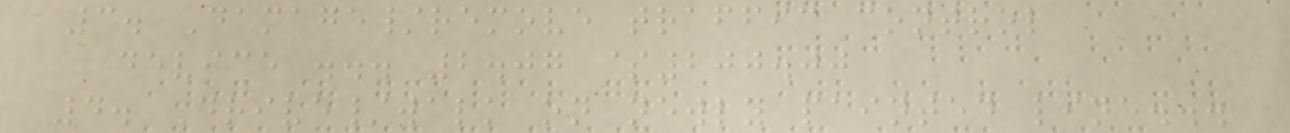3. Damage/remove traffic control
device ... 2.07 $200.00
4. Drive/walk on newly painted line...
